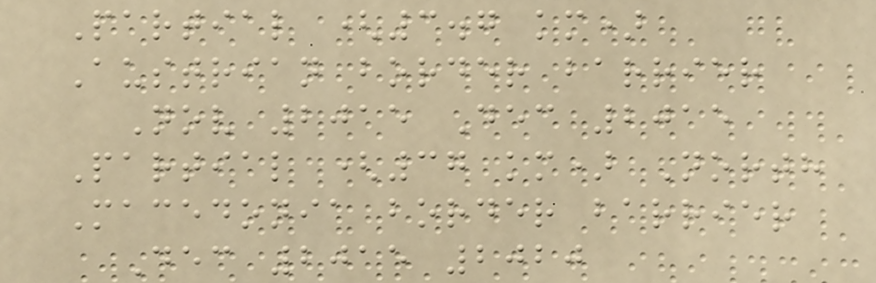Partial (3.7 km)
Austrian border barrier
Nov 2015 Dec 2015
Partial (37 km) North
Macedonia border barrier
Dec 2015 2020
